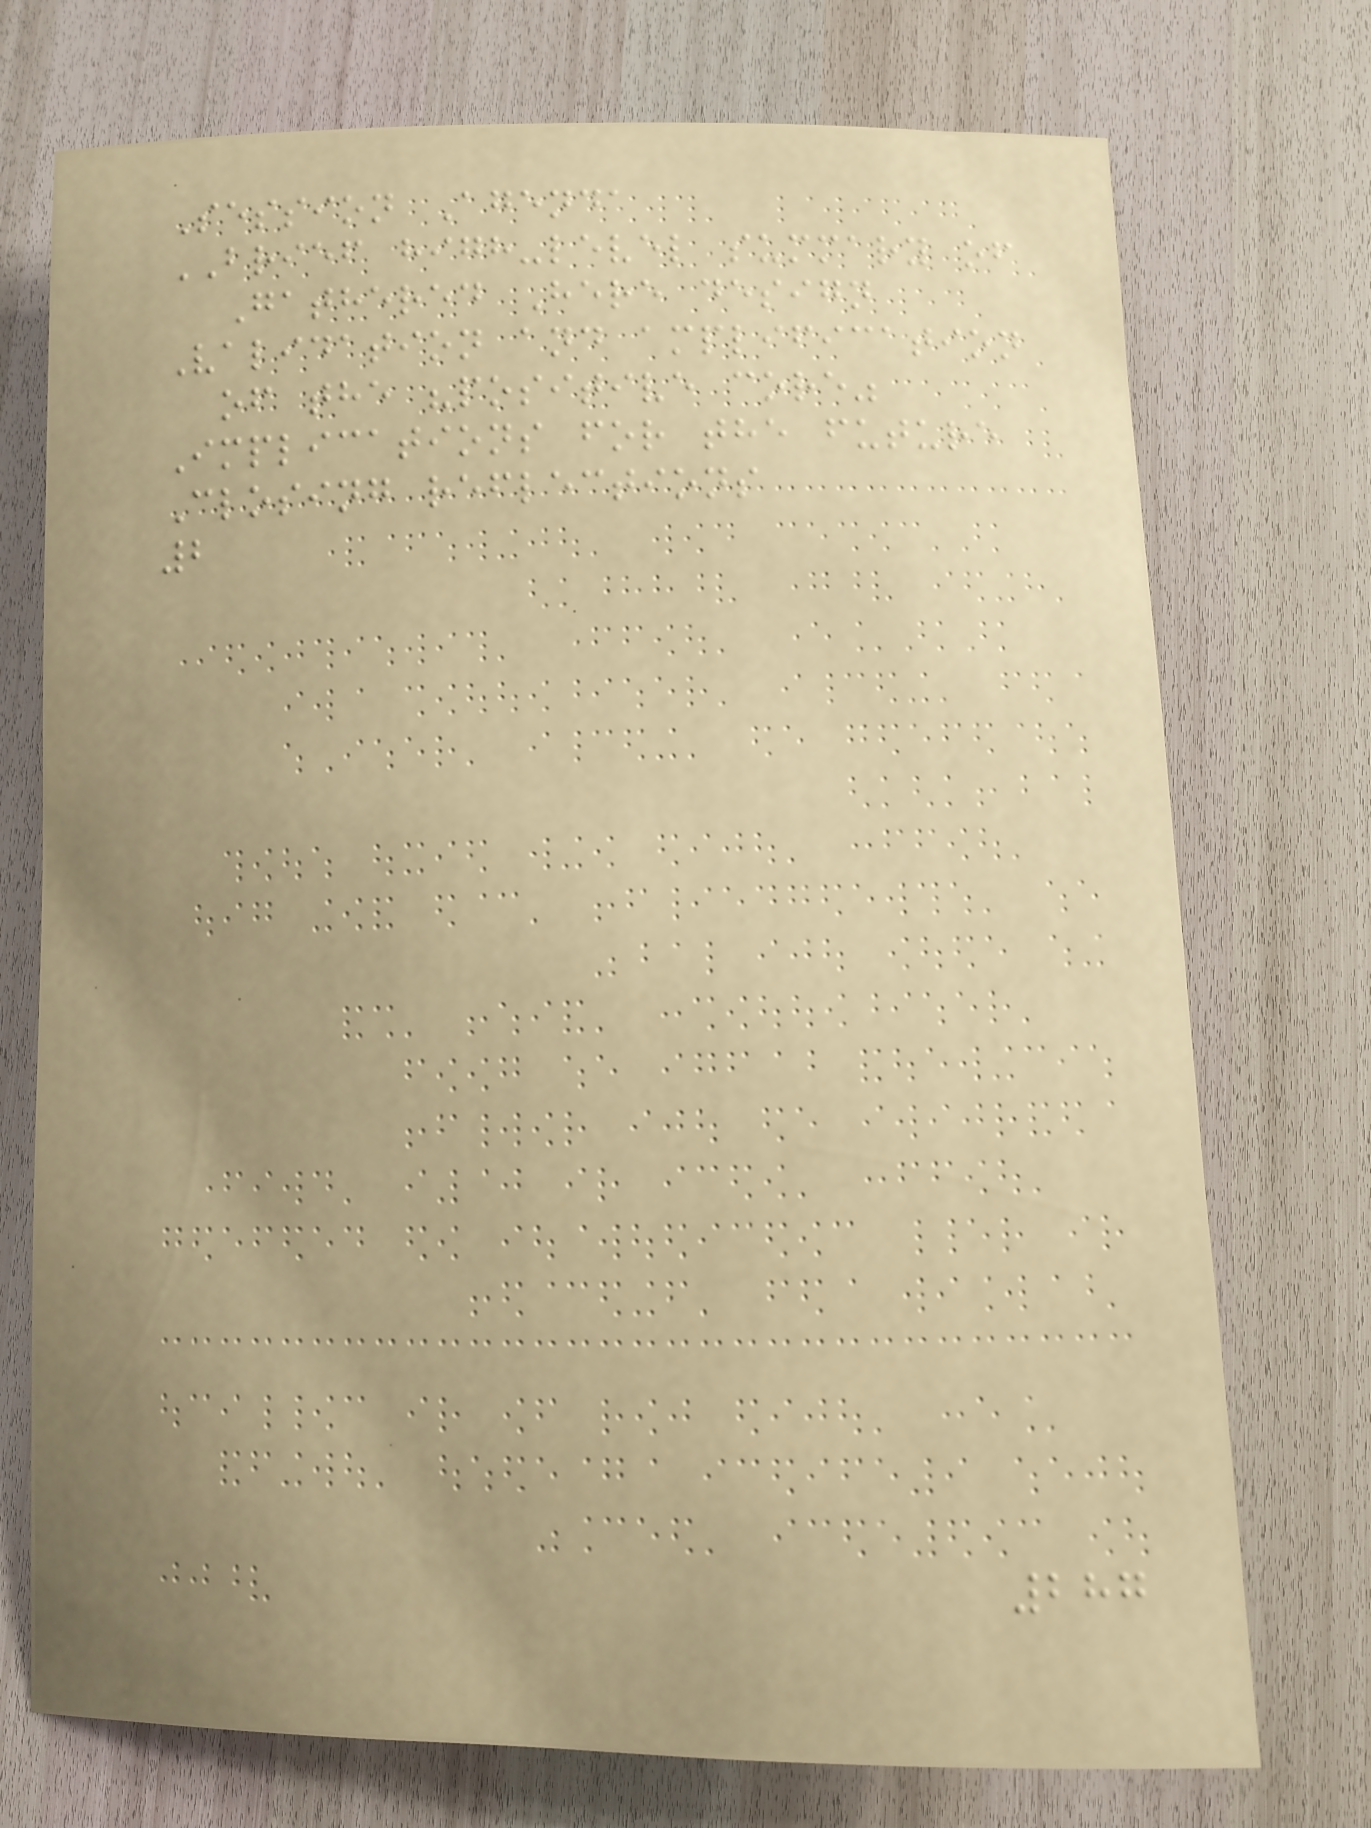Session Agenda
BRIEF high-level summary of
Gathered Here design
Validation and amplification
of the "positive core"
Implications for the future
Closing reflections
2
287
